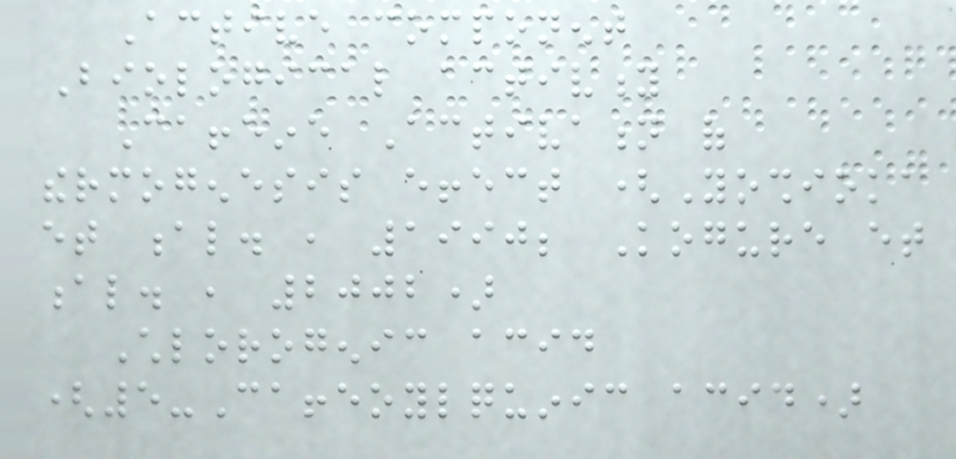Active component
Biological activity
Caffeine Activation of
thermogenesis effect (Yoshioka
et al. , 1990; Kogure et
al. , 2002)
Chlorogenic acid
(5-Caffeoylquinic acid)
